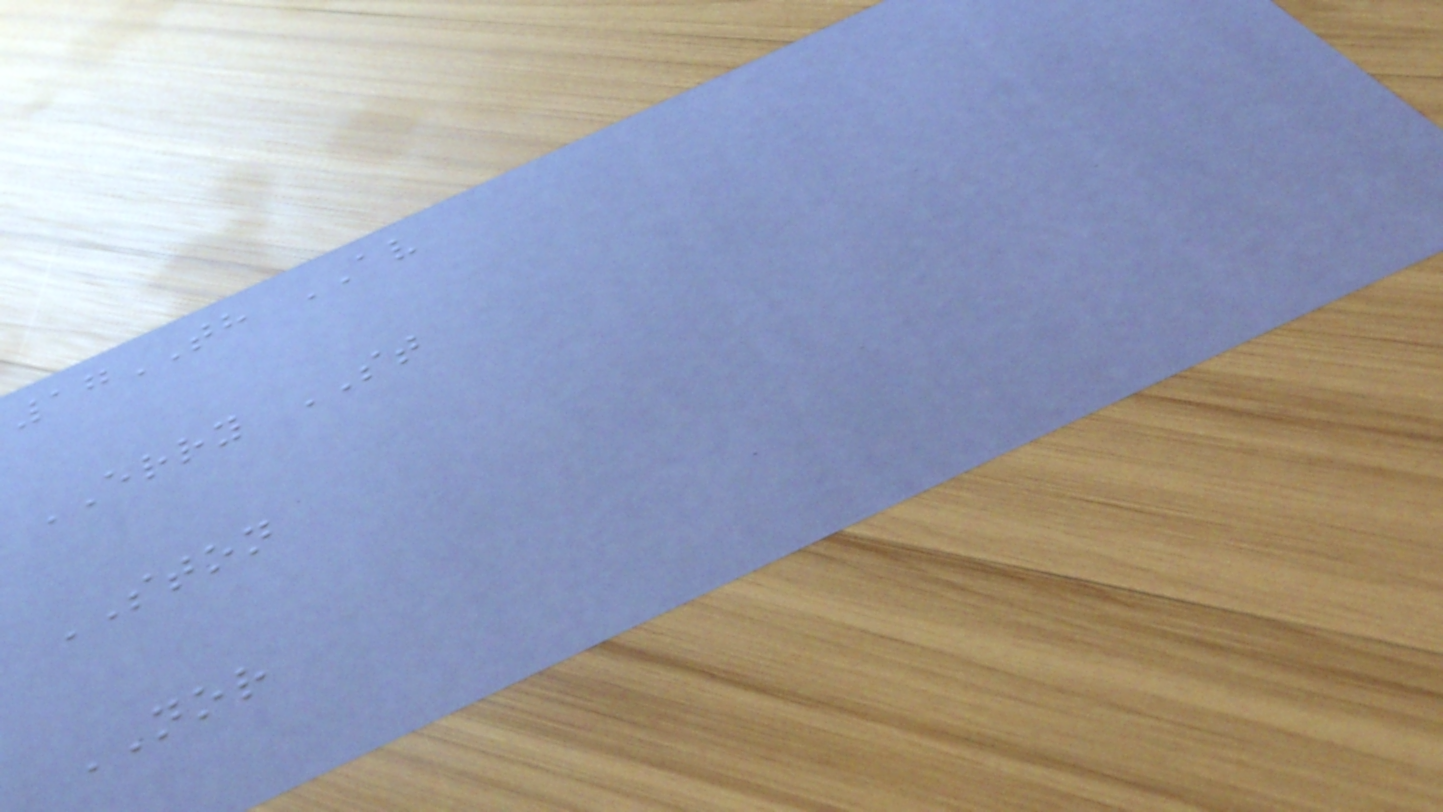17TH AV
ERRY ST
STON
NOR
